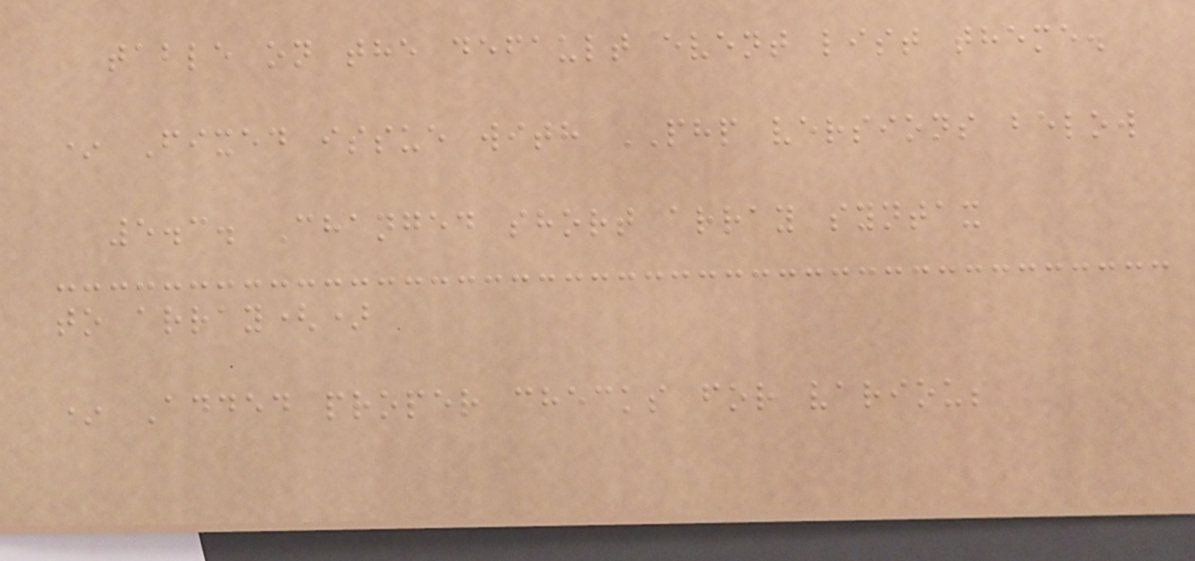table on the default event list theme.
* Fixed issue with PHP versions below
5.3. Changed short array syntax
to array()
* Added proper checks for various
